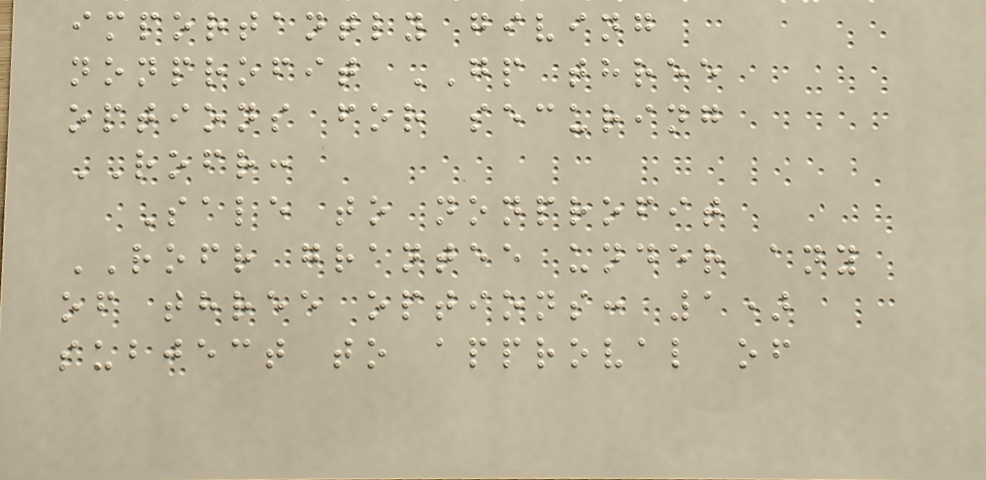importantly giving
nonprofit GP three
options for securing
ROFR:
Sale to nonprofit
ROFR grantee under any
of three options: 1)
subject to approval of
